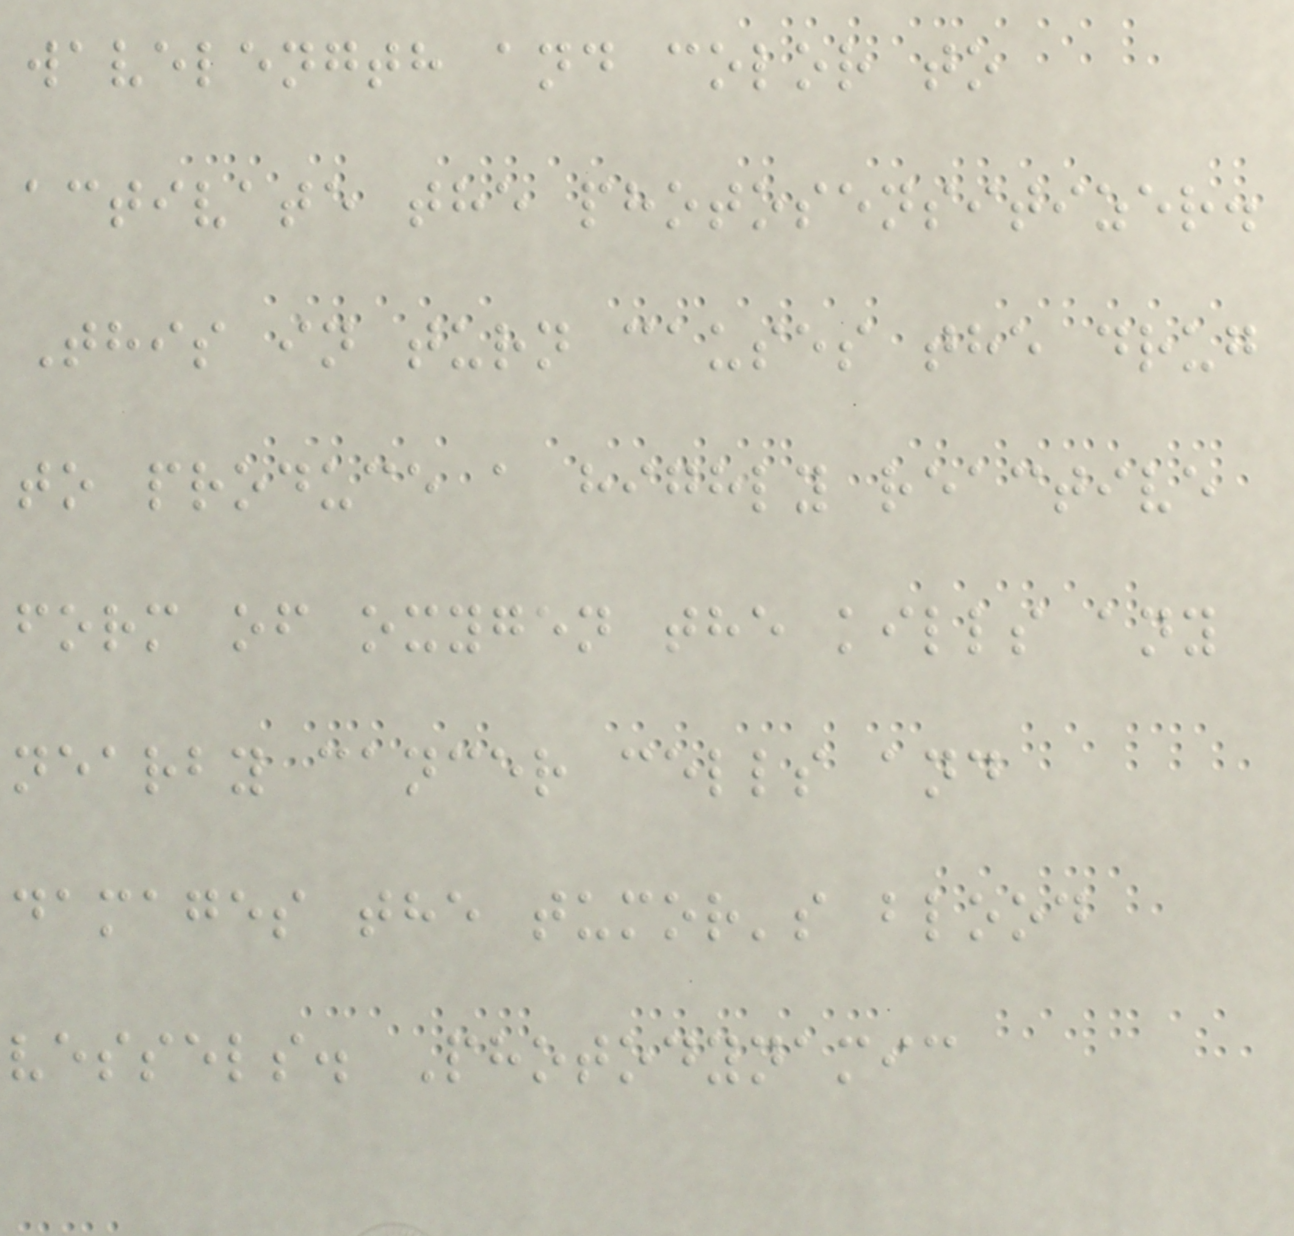wavelength and color to
activate the photosensitizer.
This in turn causes the drug
to produce a highly reactive
form of oxygen the kills any
nearby cancer cells and
damages the tumor's blood
vessels. Photodynamic
